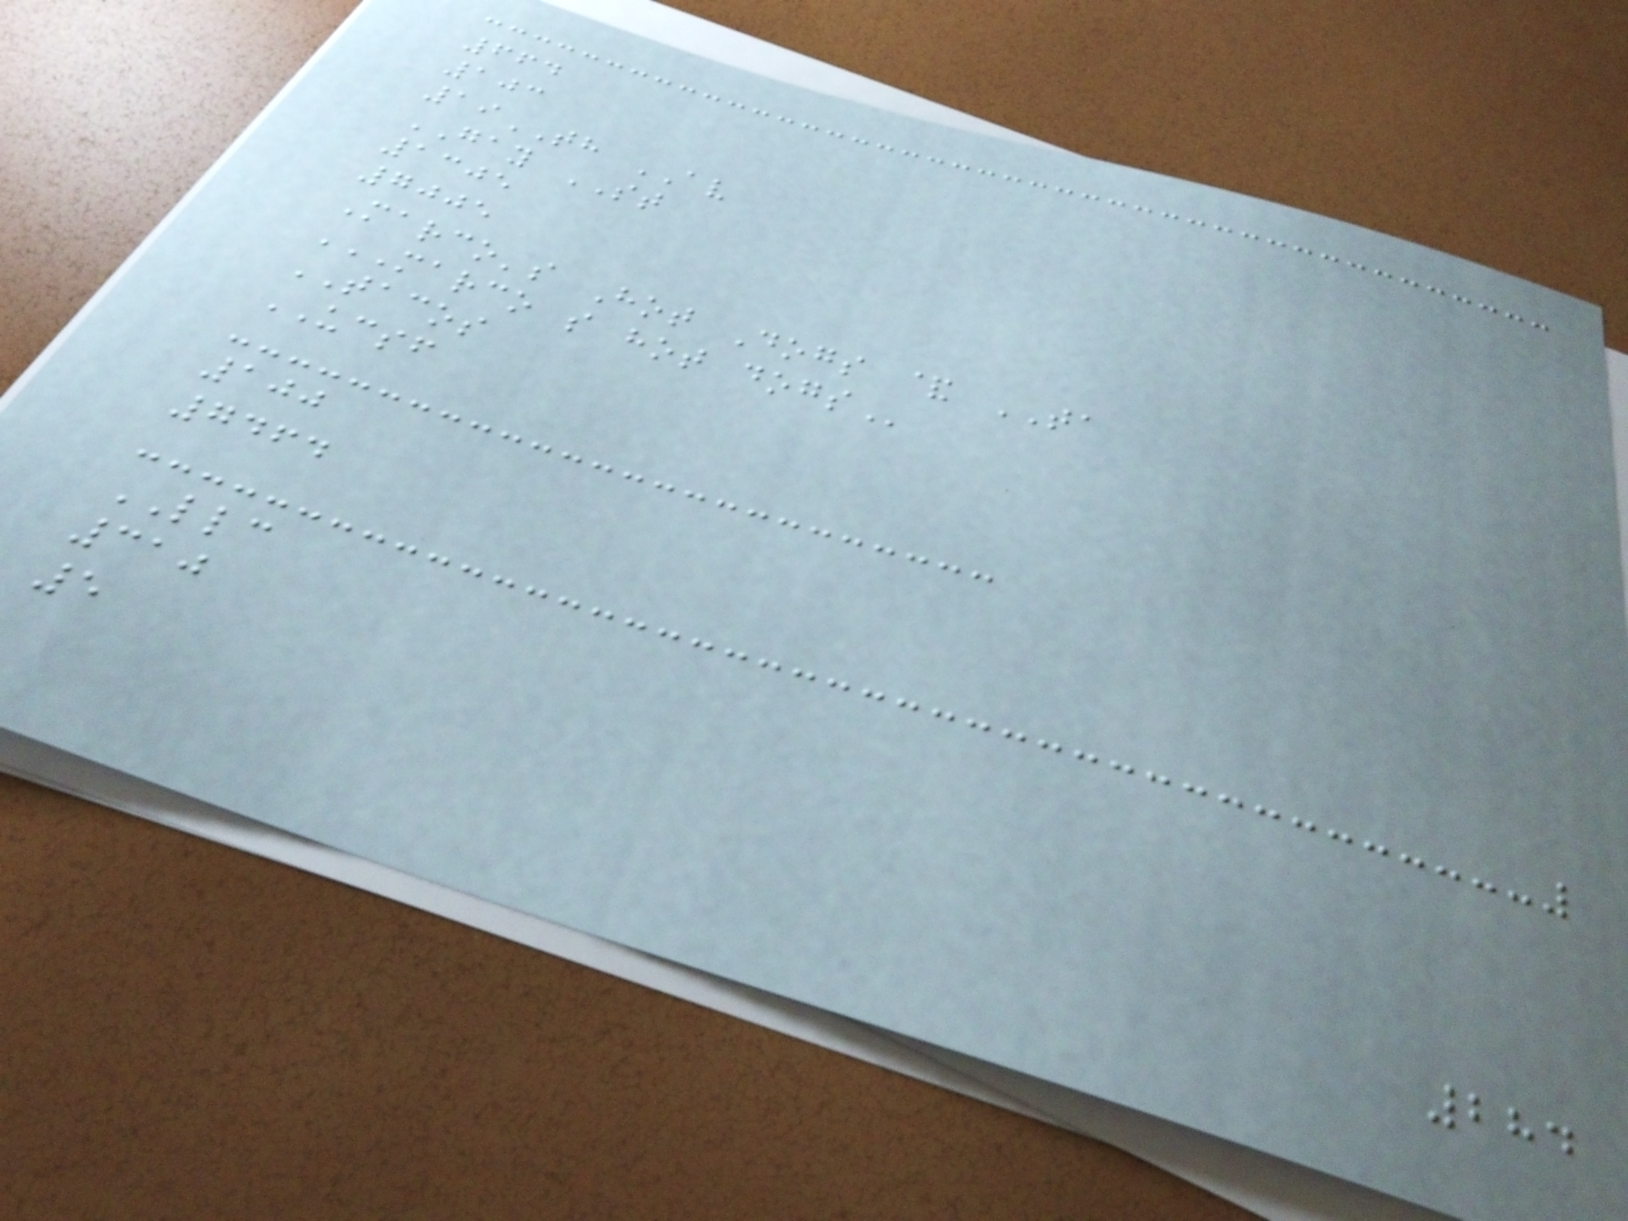664
103
19TH AV
GAY ST
1305
7005
Marco's Hot Dogs & TA
MARCO S HOT DOGS
TACOS
UCSF
100
7464
LLC
310
5
284
